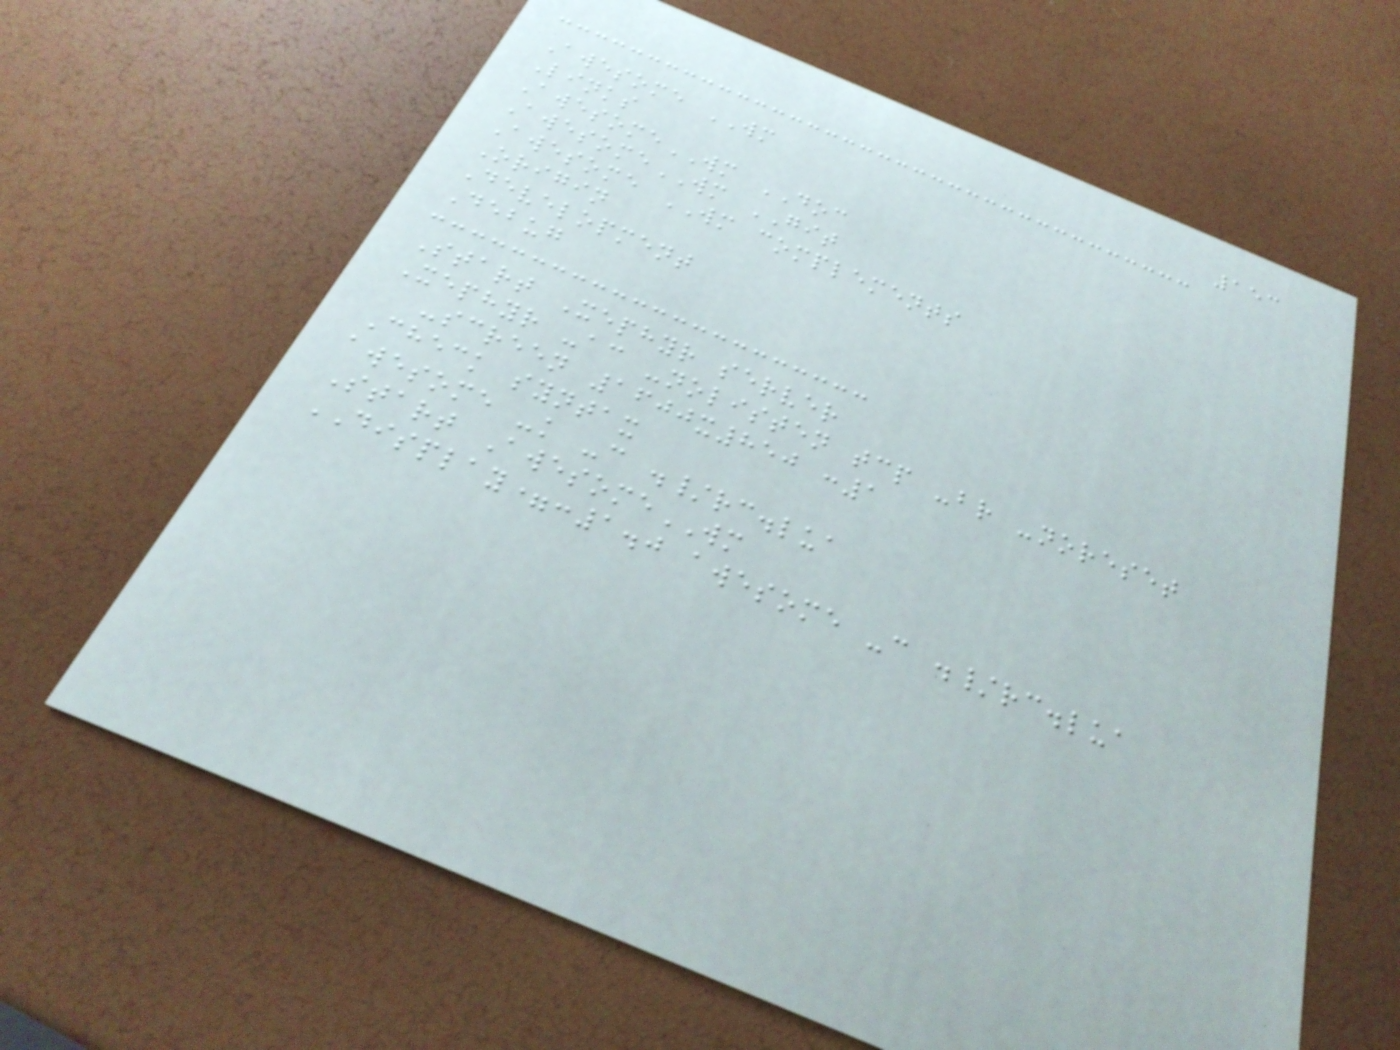153
Awesome WM
Links
AwesomeWM DOC
AwesomeWM GIT
Awesome WM complements
Origin
Development
Debug
Start Xephyr server
Xephyr -ac -nolisten tcp -br -noreset
-screen 1600x850 :1
Check syntax
awesome -k -c ./rc.lua
Start AwesomeWM
DISPLAY=:1.0 awesome -c ./rc.lua
